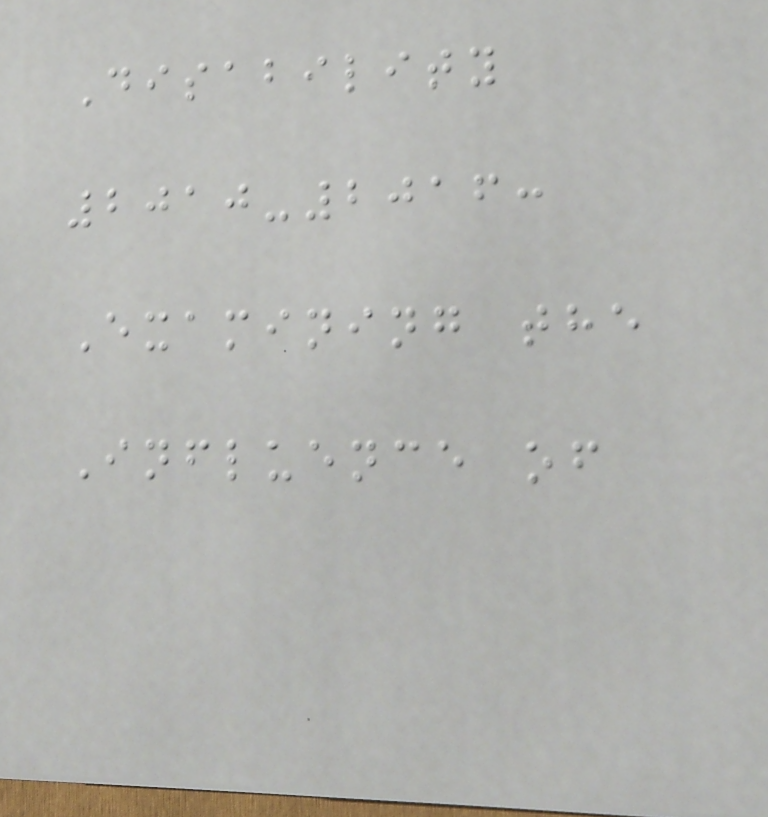Disability
2010-2016:
Examining the
Influence of
